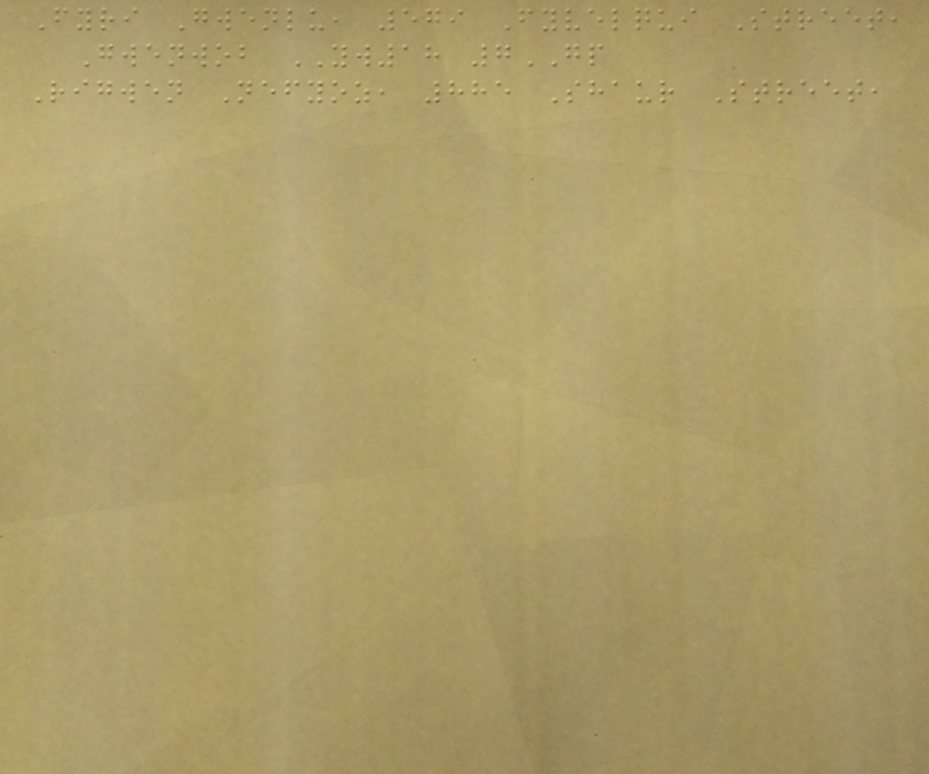Fyri Gwenlu, 579 Fyvelqui Street,
Gwenwob YW18 7GP
Rigwen Nefyoz, 885 Shaur Street,
